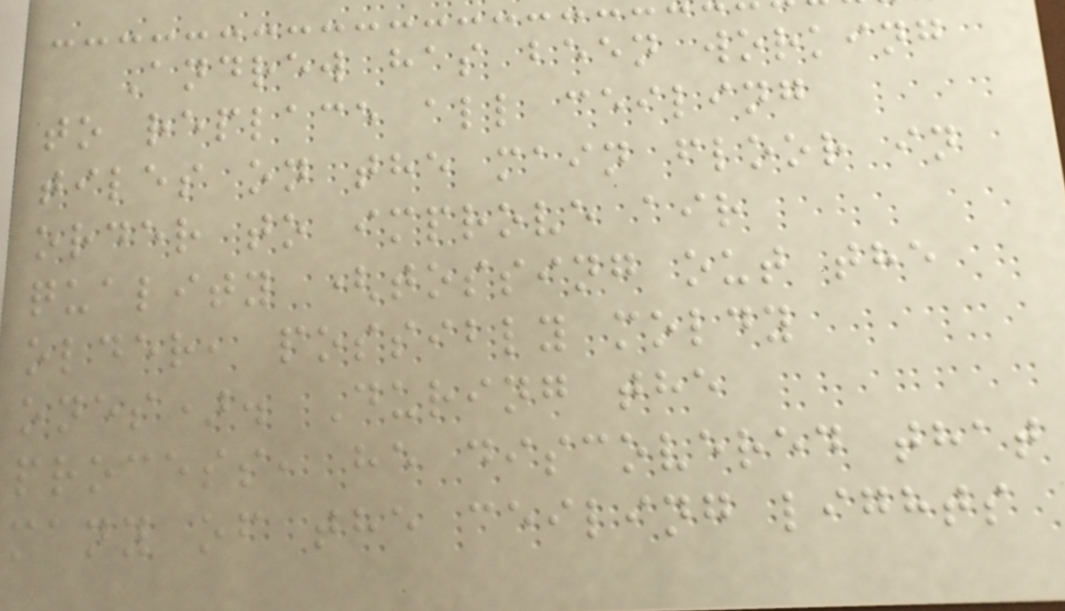Andrew has been working
to replace all ceiling
tiles on the main floor in
order to improve air
quality (tossing out the
older, possibly moldy
ones). During the
process, he discovered that
many of the ceiling lights
